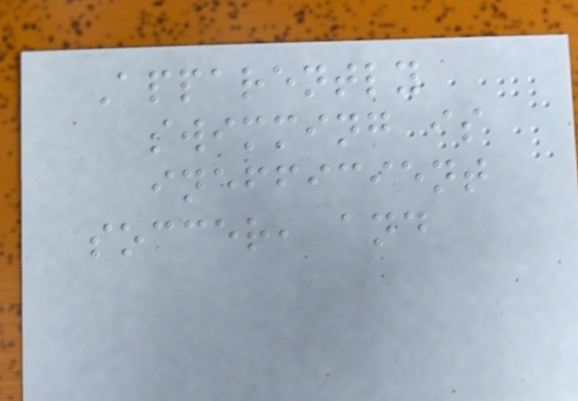Apparently
swimming is
inefficient
soccer, and
